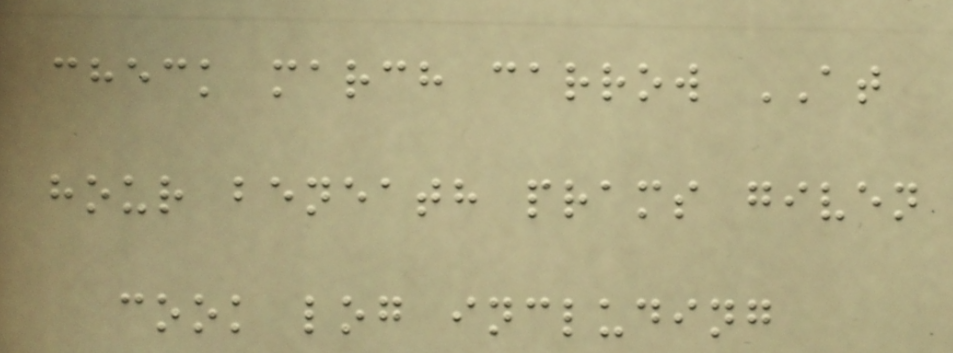check march carrow AT
hour beneath prams given
cook log including
